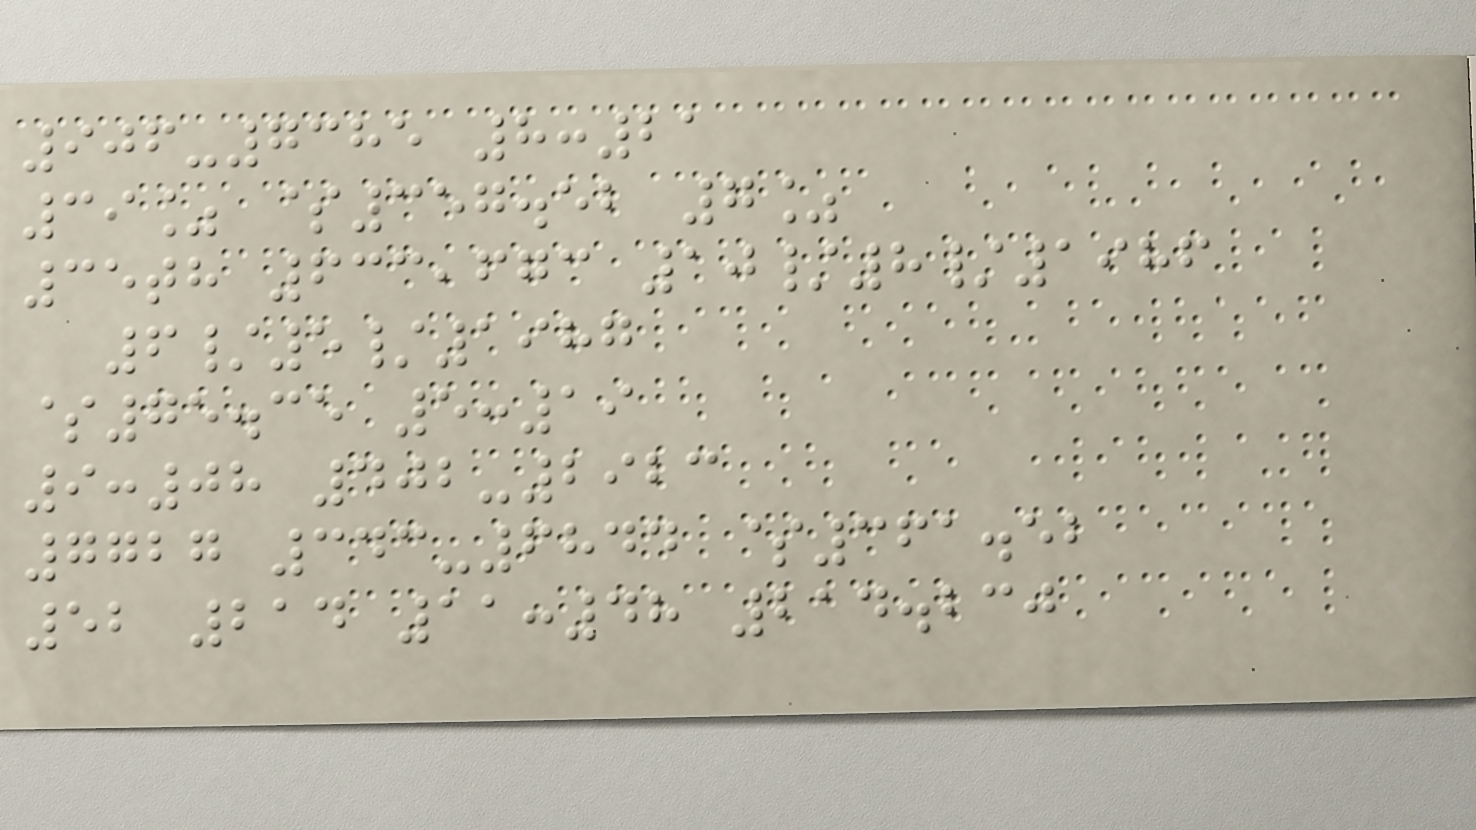906-7385 8:21
39% $357.52 7%
35th 633,673 10/8/1986
6/5/1987
$75.35 5:19
9:08 402-2923
7727 343-6844 $361.52
52 214 11:48 214.230
